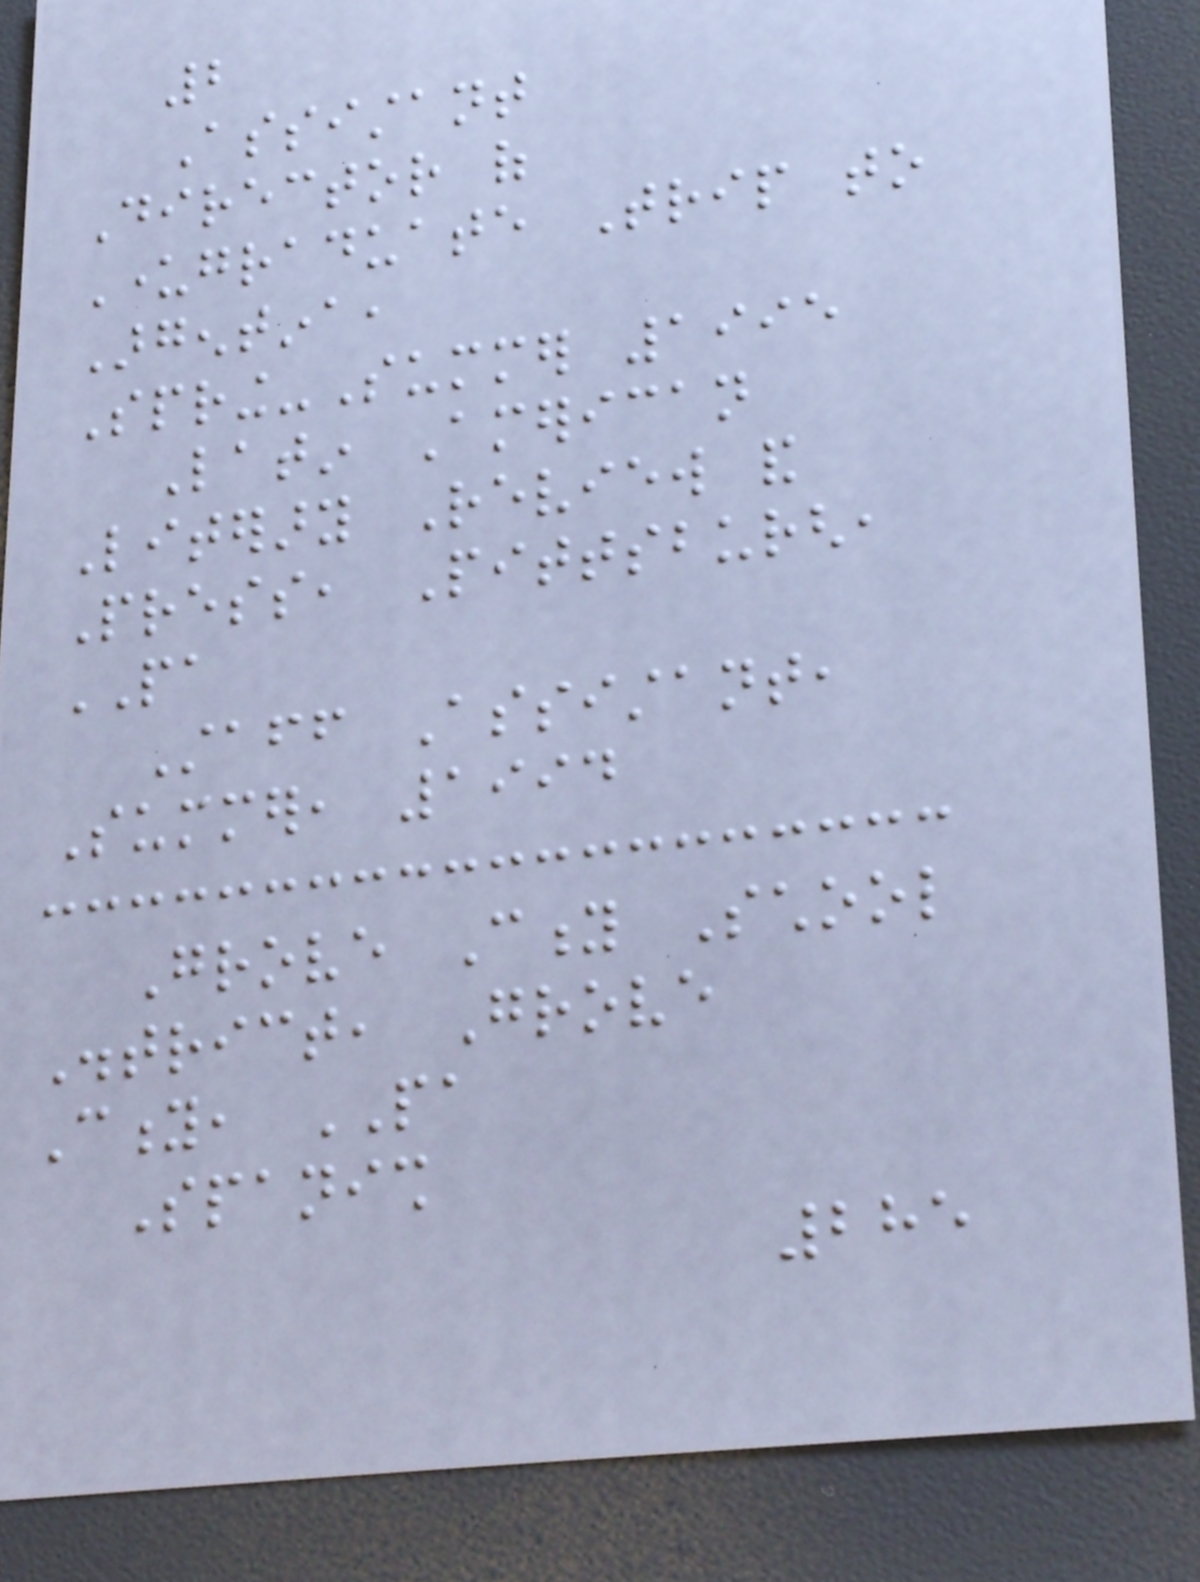2
Assistant
Director of
Undergraduate Trip to
Argentina,
Spring-Summer 1995
Latin American
Literary Review and
Press, Pittsburgh,
PA
Staff Assistant,
Summer, 1994
Grove City School
District, Grove
City, PA
Spanish
285
